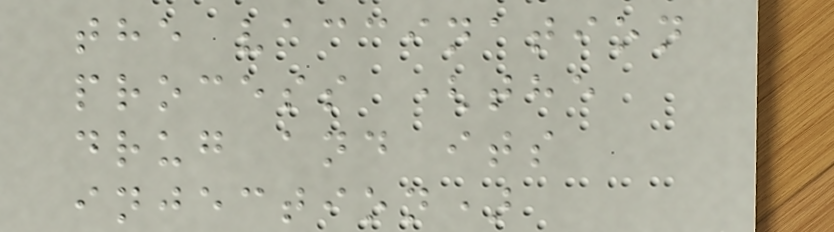the vaccination
process (the
drug and its
injection)
